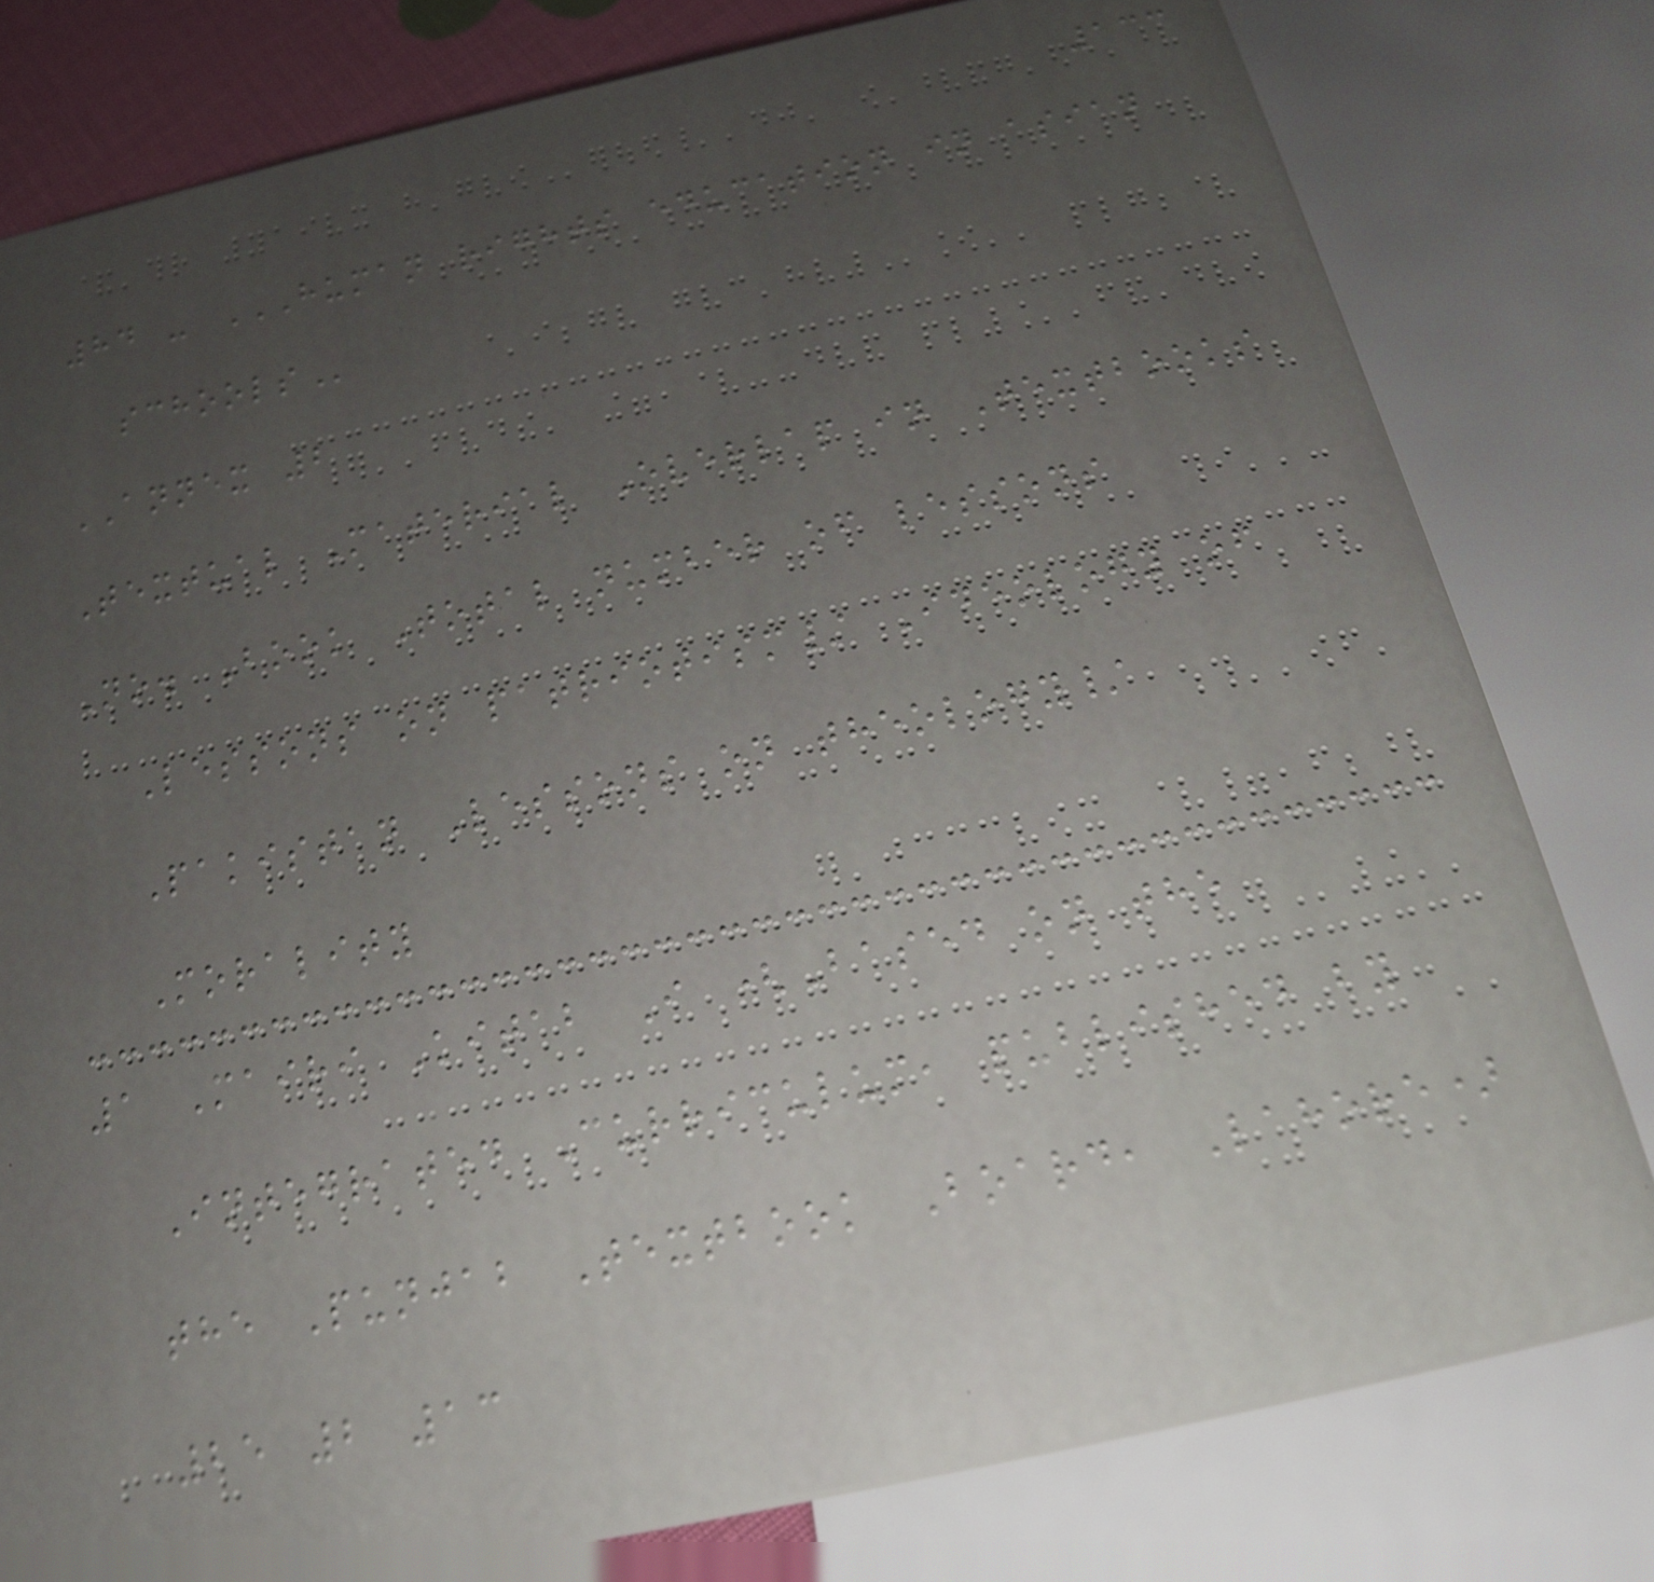133
84 - HUMAN RIGHTS EDUCATION IN ASIAN
SCHOOLS
ANNEX 2
Textual Material Overlap in Textbooks
No. Book Total number of lessons
Lessons on patriotism/ Ideology of
Pakistan Lessons on theology/
Morality
1 Mairi Kitab I (Based on the
Integrated Curriculum, published by
the Punjab Textbook Board, Lahore)
25 2 13
